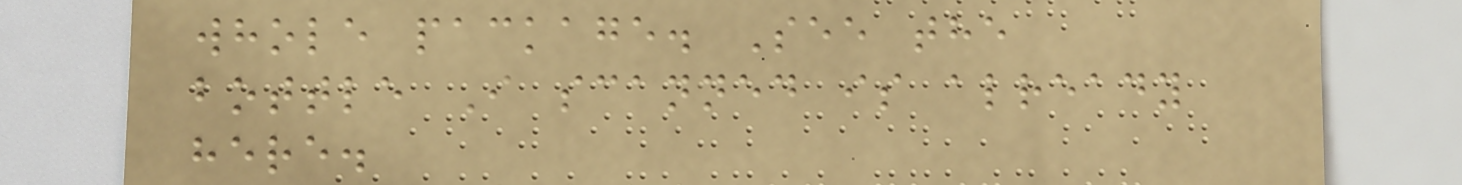whole package. See the
bottle I scanned is already
here.
